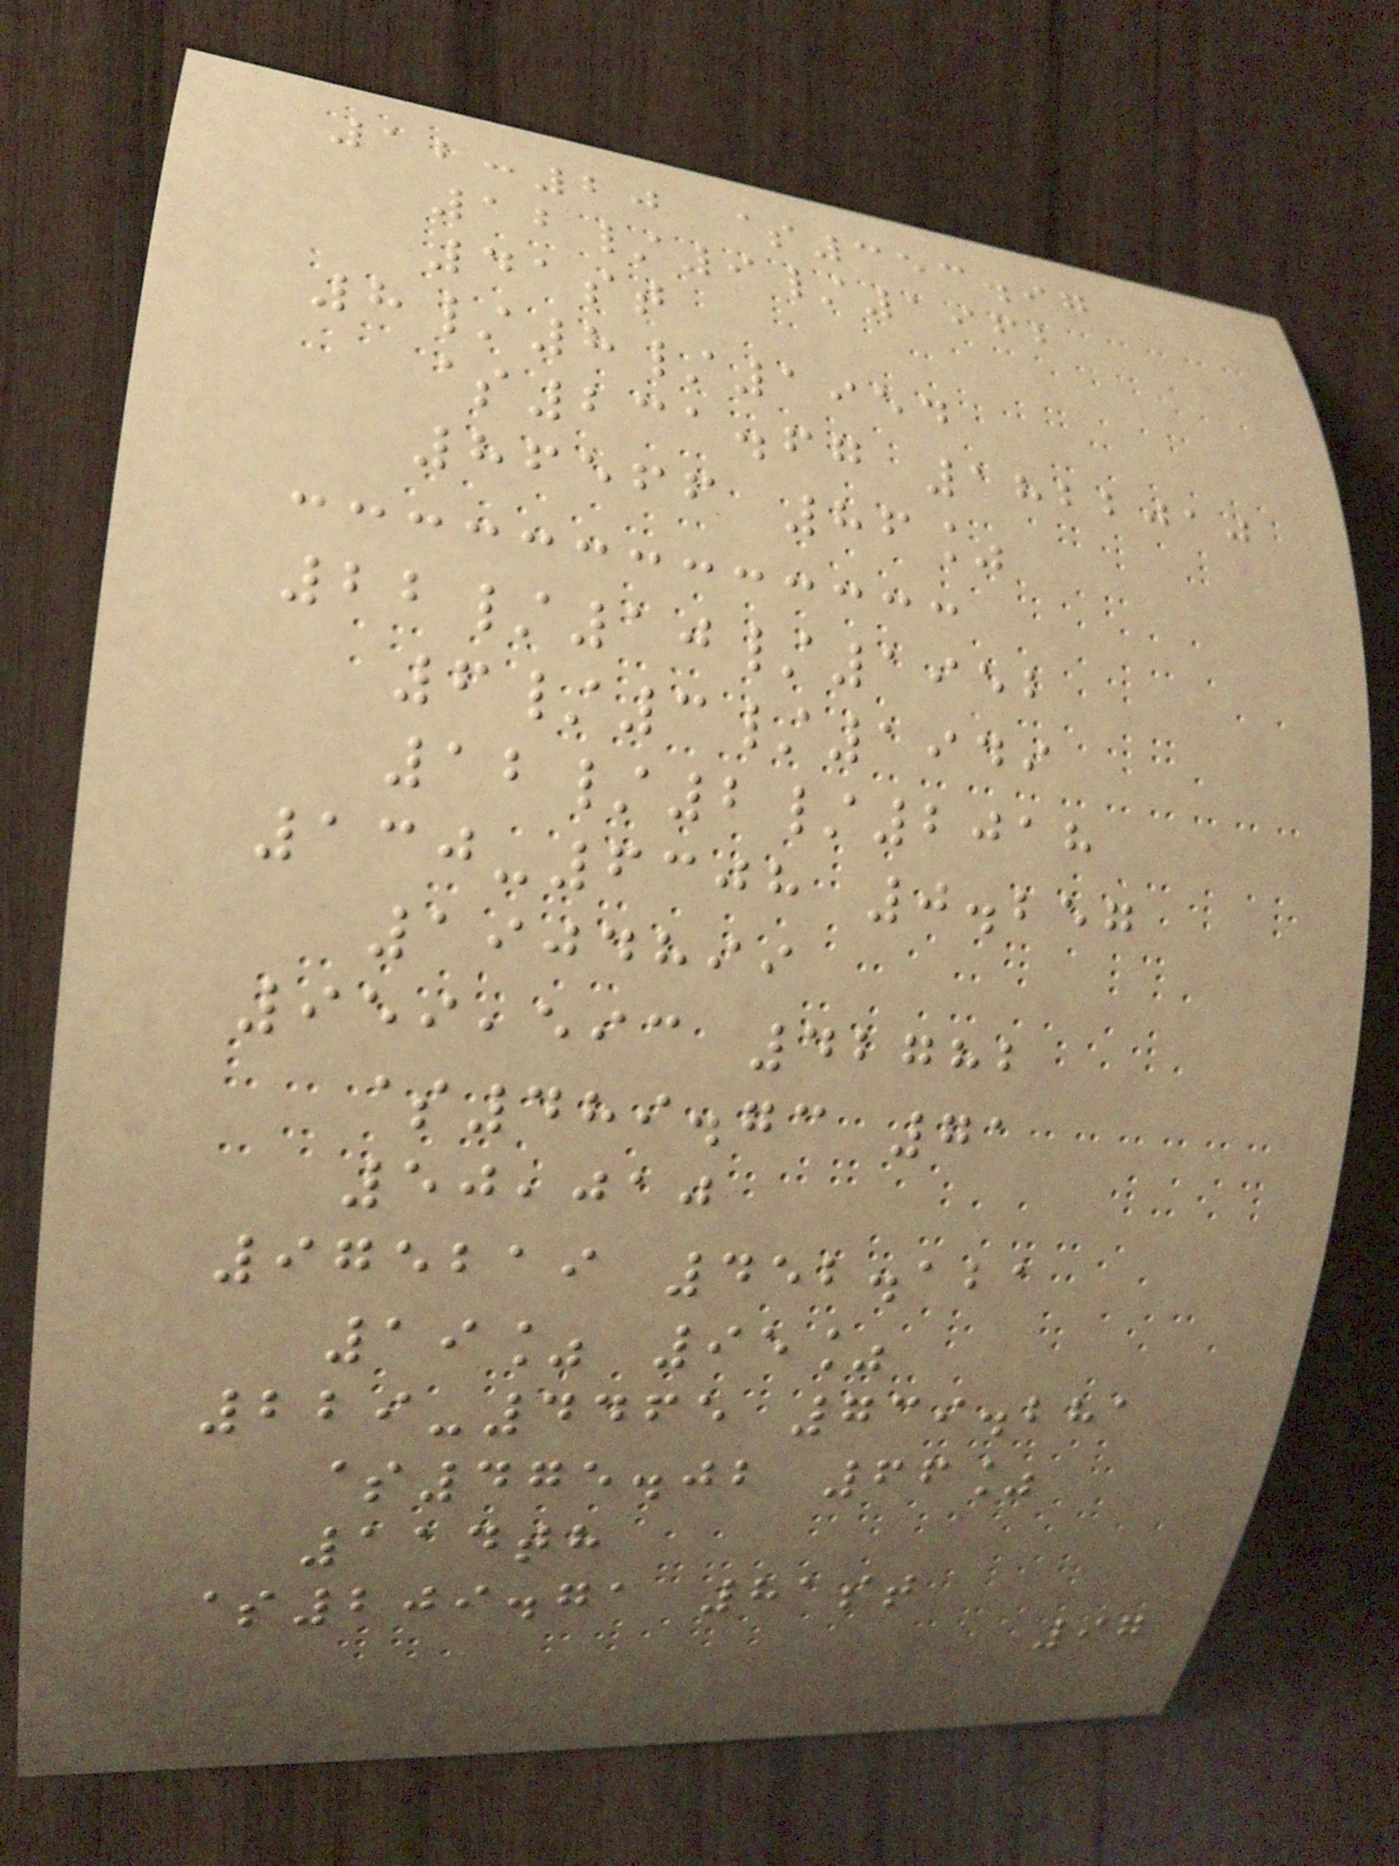12:20 $353.97
12/9/1962
41st
8/8/1954
$231.67 1822010
86566 86%
22/10/1952
6/3/1949
12/2/2018
130-6308 0.257
1904899
959,593 42782
$489.73 71
50,010
975219 452.121
19% 95%
229-4465 739.281
$475.02 66%
114th
$209.71 81st
97
